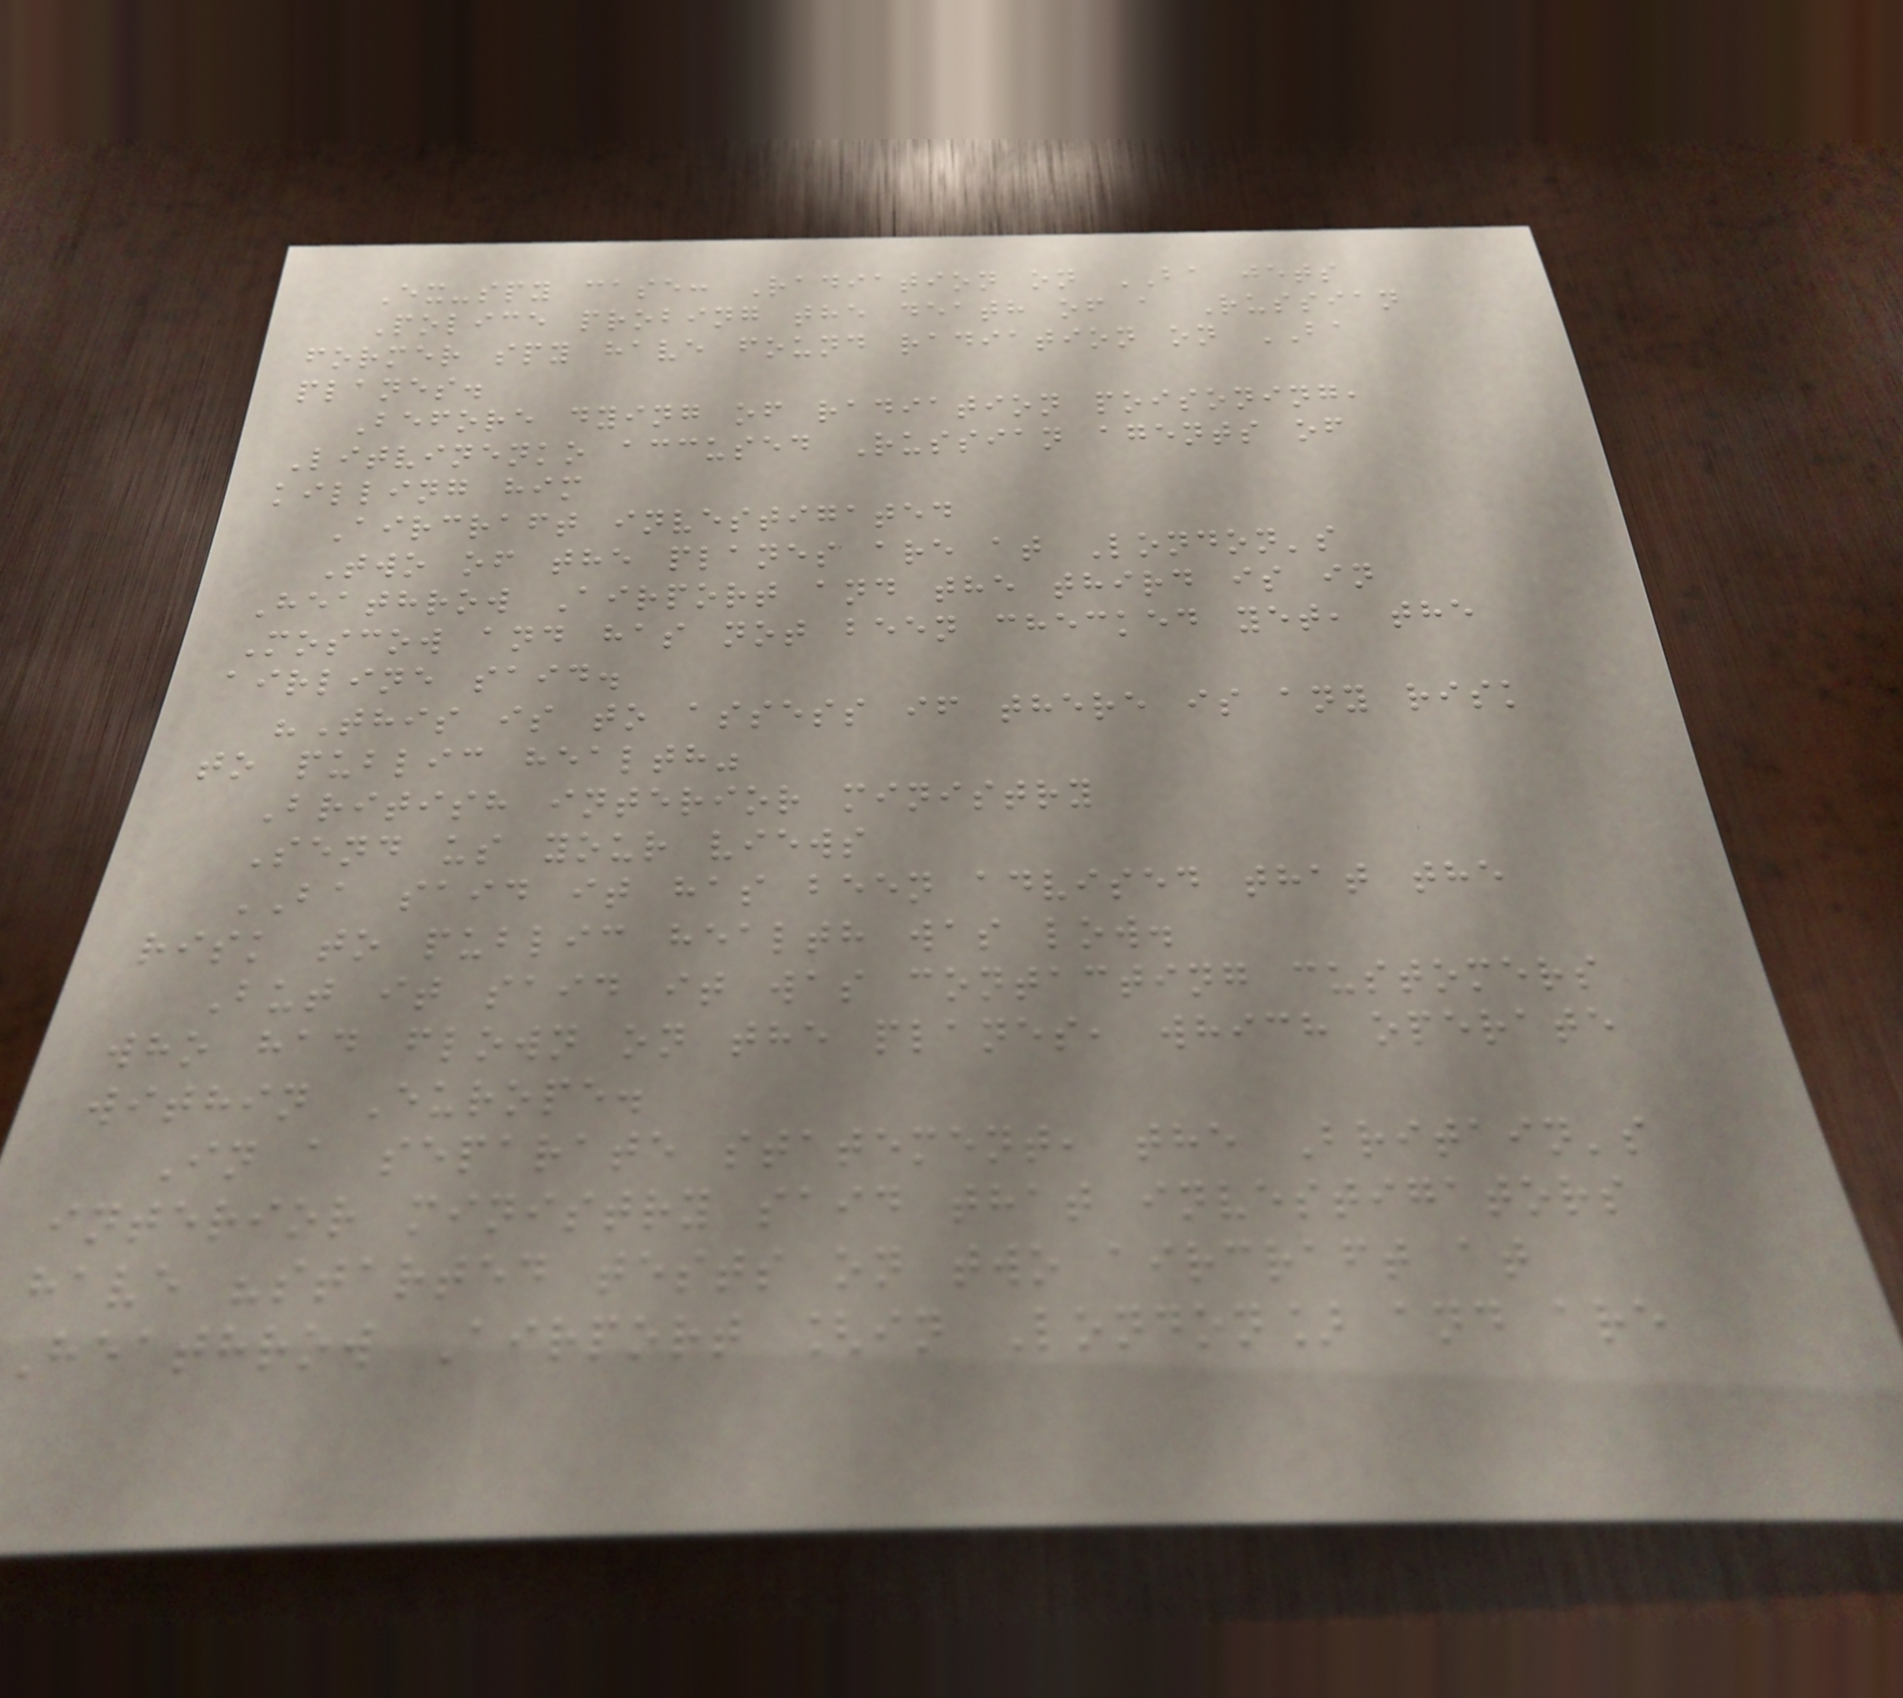Ex-spy case: Radiation on BA jets
Police probing the death of a Russian
former spy have found radiation on BA
planes.
Before dying of radiation poisoning,
Litvinenko accused Russian agents of
killing him
Aircraft investigated
Two of the planes are at London's
Heathrow Airport and the third is in
Moscow and has not been checked yet, the
airline said.
"This is to assess if there is any risk
to public health"
British interior ministry
Send us your views
BA said it has been advised that the
risk to public health was low.
But it said it was contacting customers
who had flown on the planes, which operate
within Europe.
In a separate statement, the Britain's
interior ministry said that investigators
have "started tests on two aircraft at
Heathrow Airport [in London] and are
